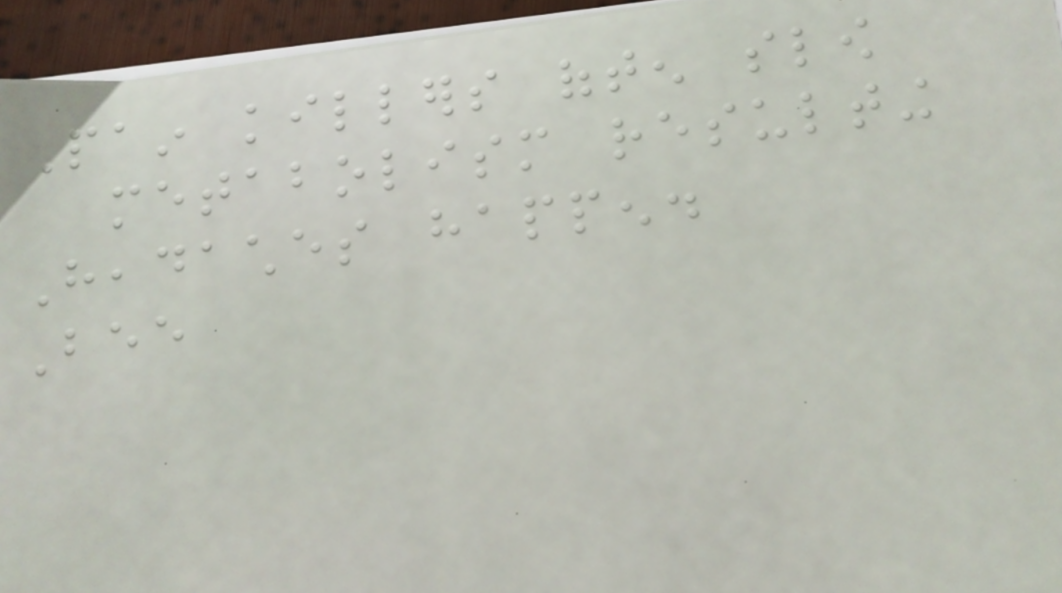Pain killers often slow
metabolism resulting
Headaches happen.
Bee
